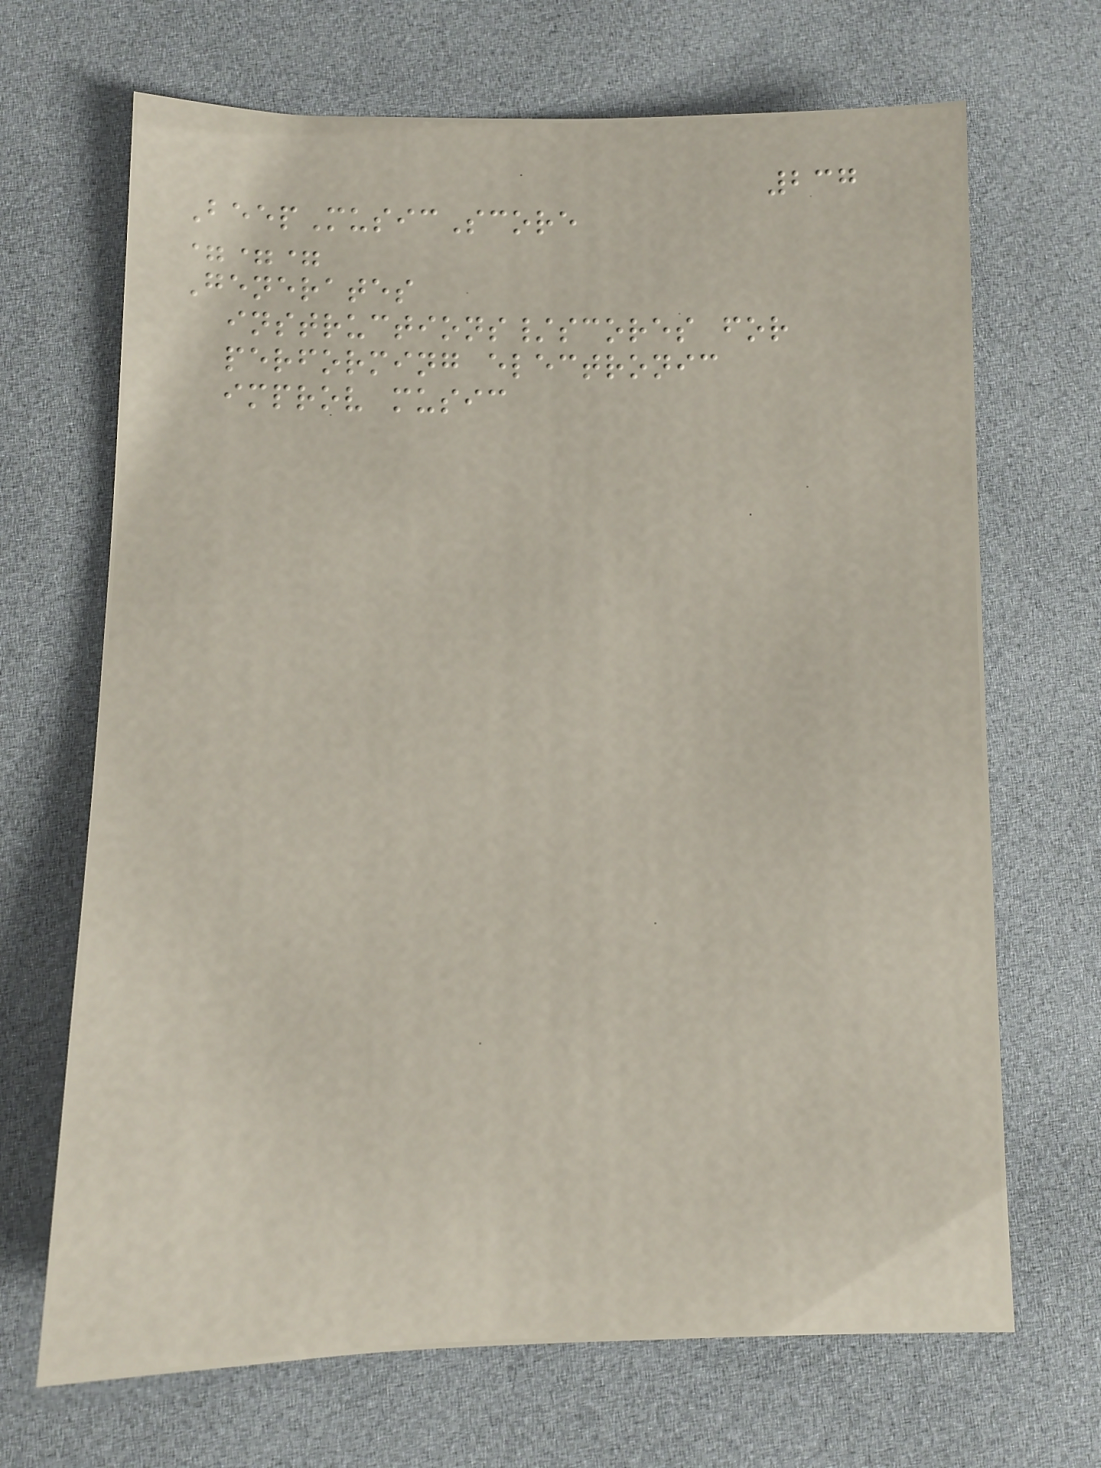237
BeepMusicScore
===
Generates
instructions/scores for
performing electronic
improv music
